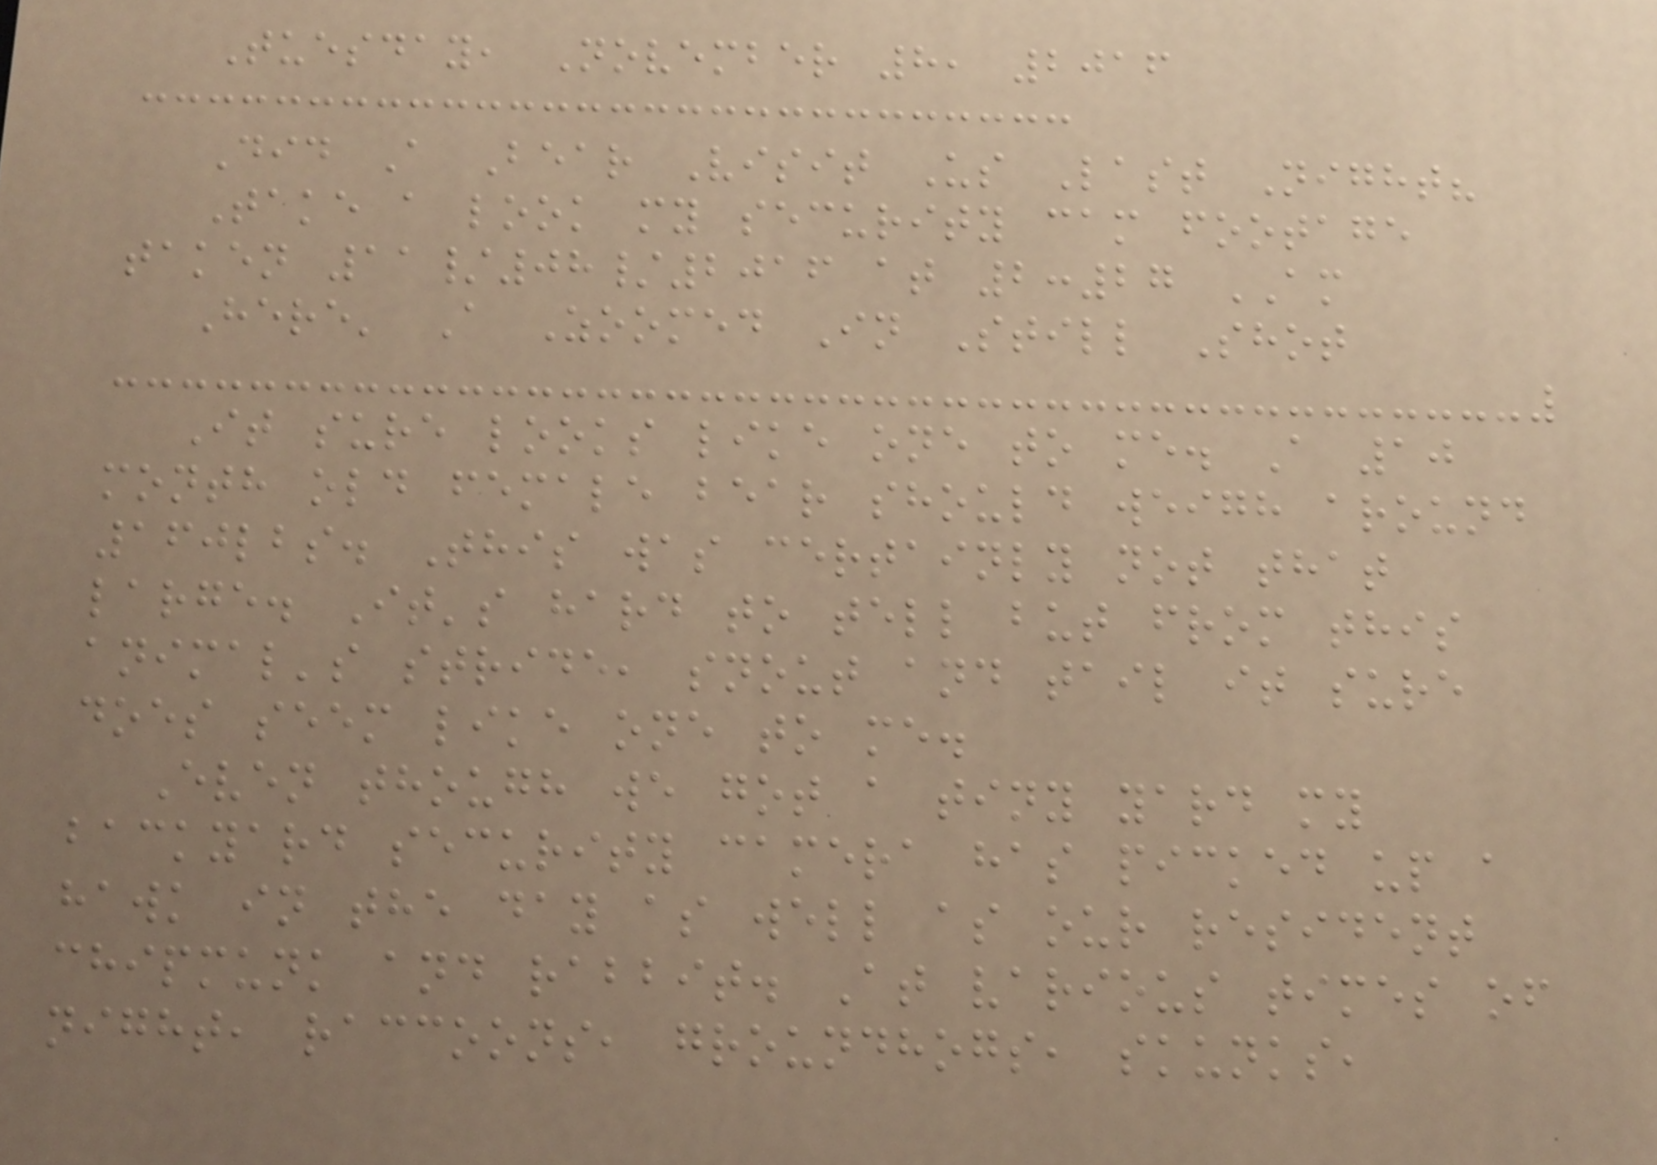Tuesday, November 8, 2016
Did A Bear Visit Us Last Night?
Take a look my security cam footage
taken 11/08/2016 at 2:27 AM
Here' A Zoomed In Still Shot
It sure looks like one to me. A 10
month old female bear should weigh around
160lbs. This was certainly not that
large. It's hard to tell but from this
animal's stride, snout and tail it sure
does seem like one to me.
Even though we got a tiny yard my
backyard security camera has picked up a
hawk in the day as well as our resident
chipmunk and rabbit. At various times of
night, raccoons, groundhogs, skunks,
